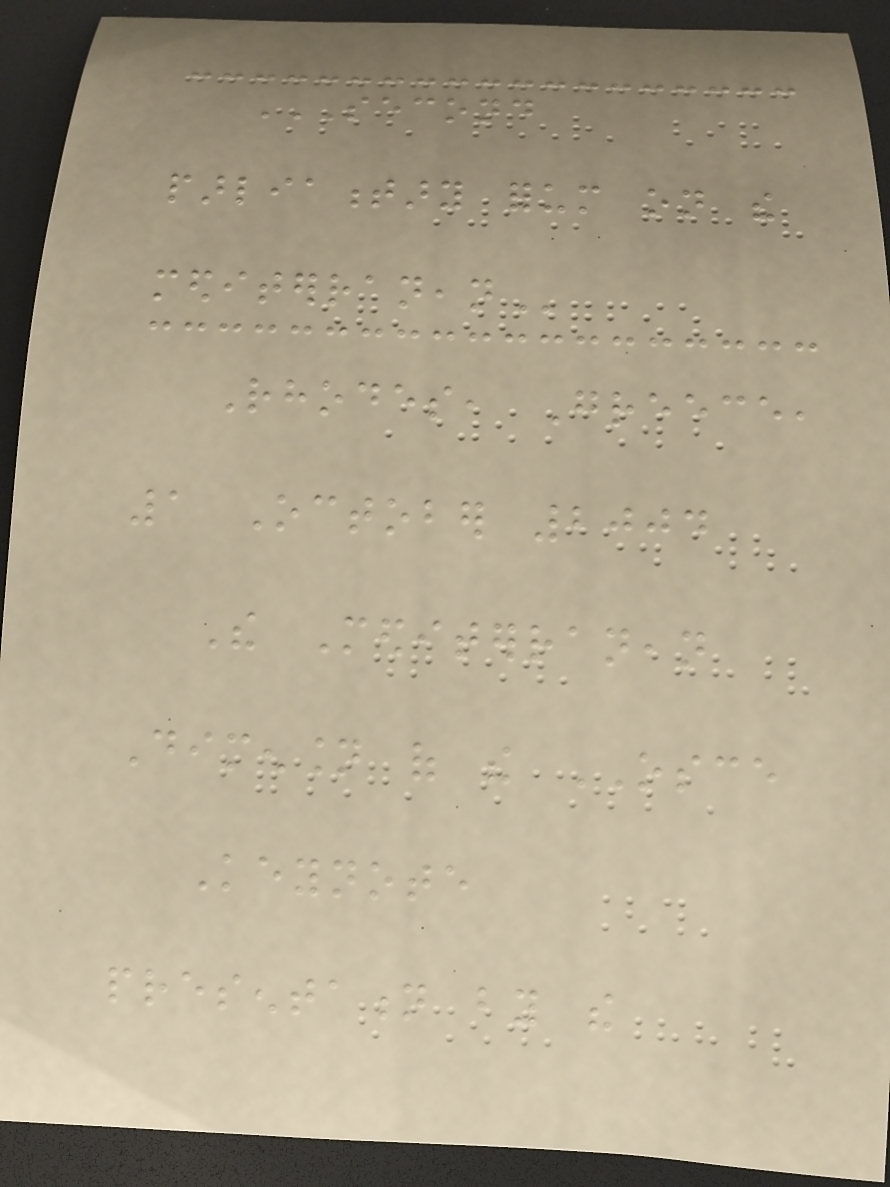SECOND
PARLIAMENTARY FORUM ON THE
MEDITERRANEAN
Rhodes, Greece,
1 October 2004
The Mediterranean
Dimension of the OSCE
Keynote
presentation by the
